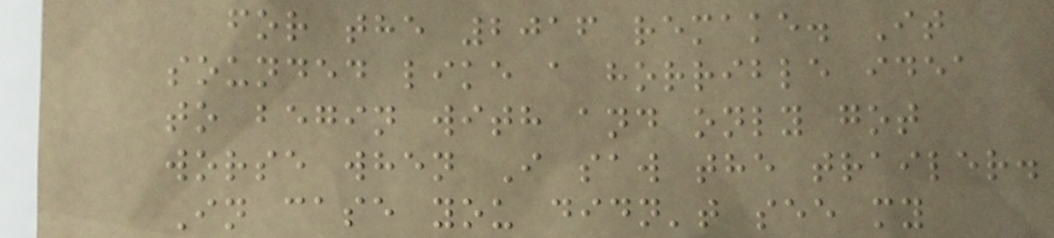for the 2016 remake. It
sounded like a horrible idea
to begin with and only got
worse when I saw the trailer.
In case you didn't see my
